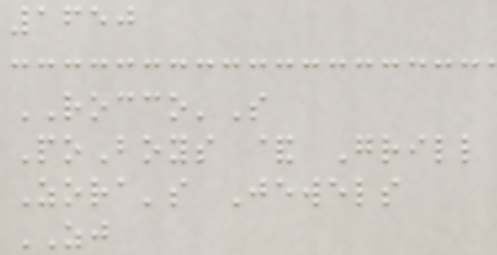1650
ROCCO'S
PoBoys & Grill
Zora's Jewels
ZJ
